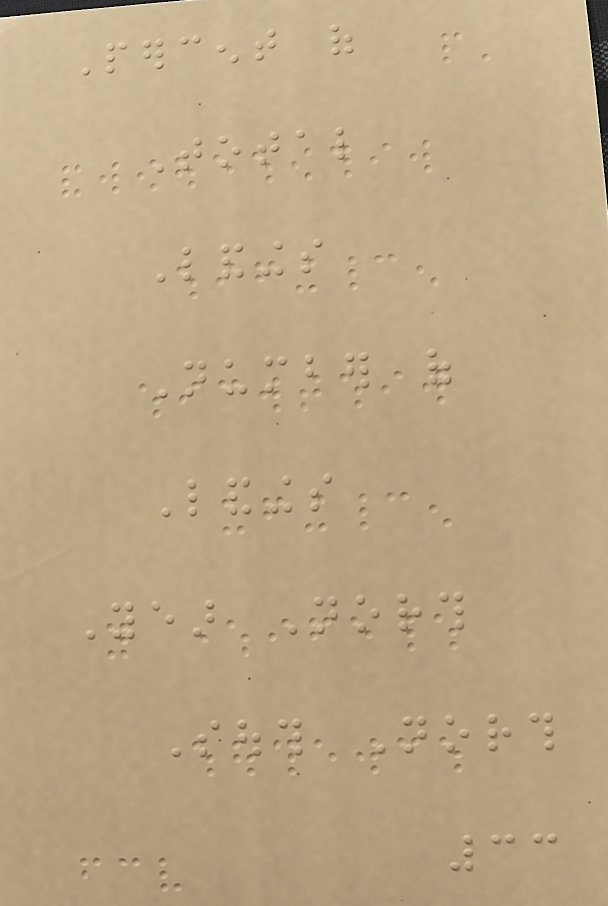Percent of
Total
Landings
Number of
Landings
Year North
South North
33
